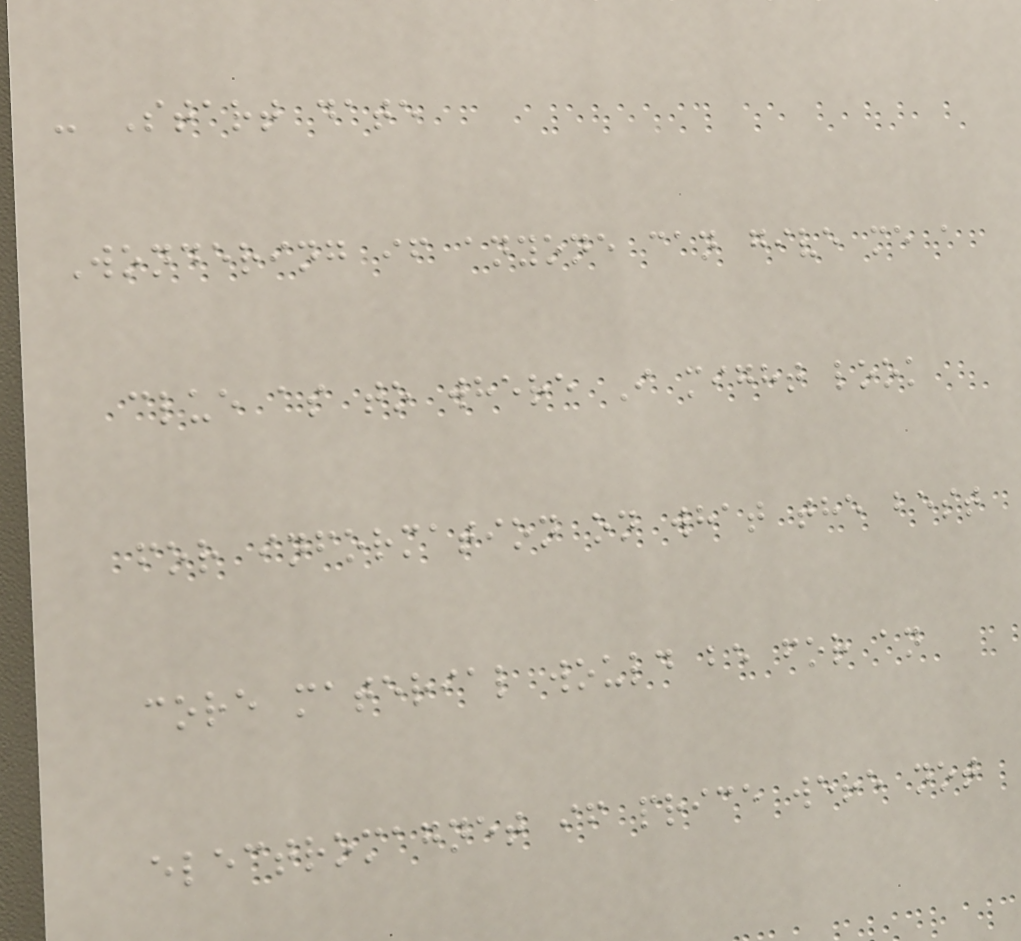- Start date
Wondering if anyone can give me a
clue as to where I might look
for information on what the best
core material would be for an
electromagnet if price were not
